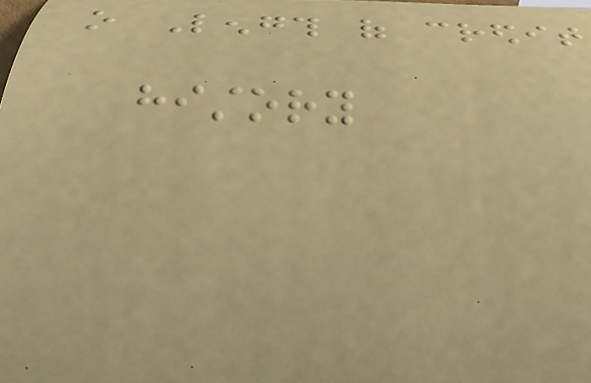o Length of credit
history
